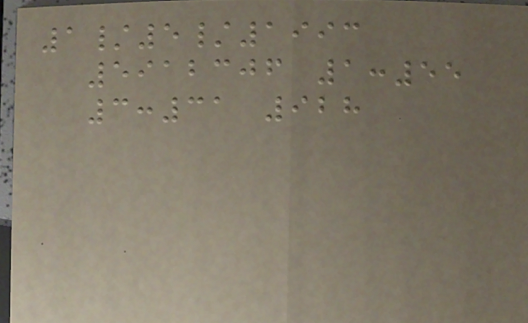1/5/1993
5912306 1:55
3:31 928
